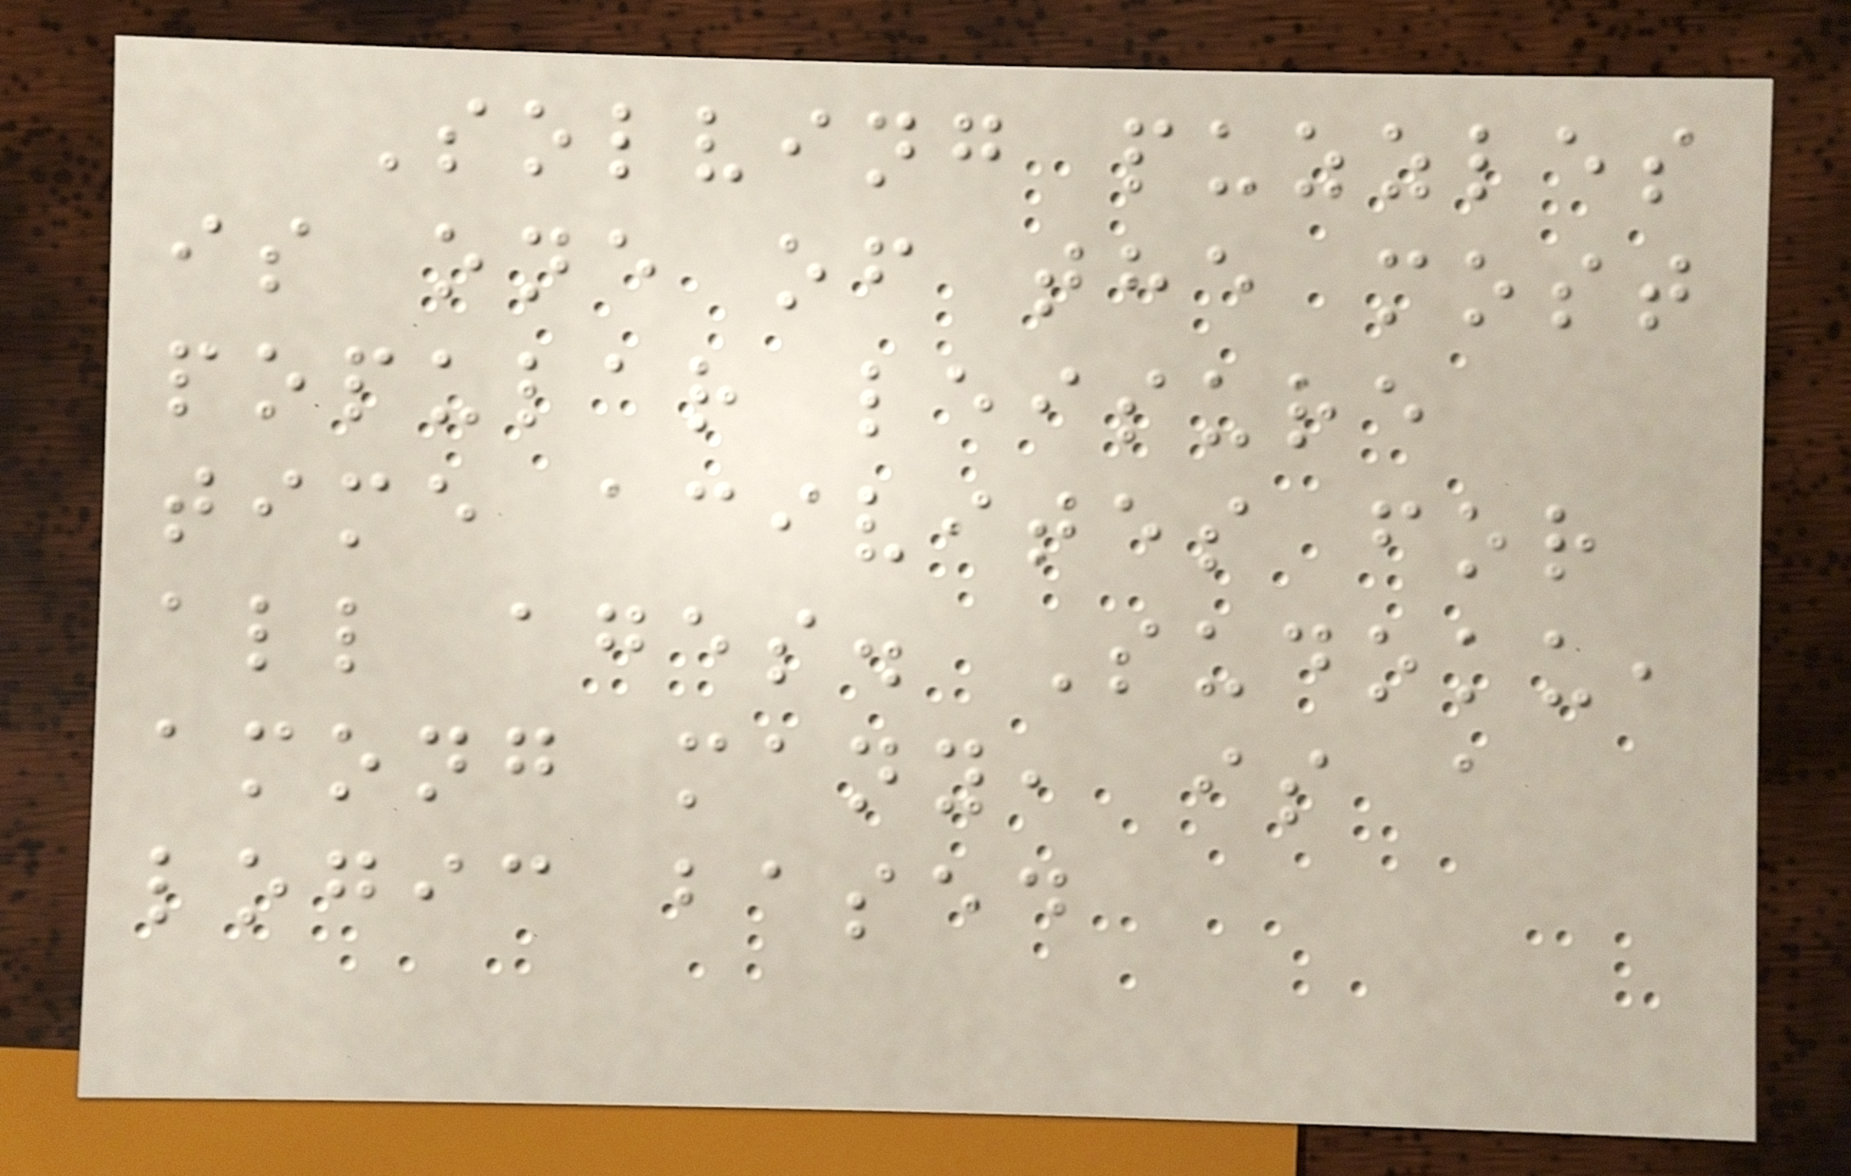Solving puzzles
is one of the most
popular leisure
time acivites for
all ages. Sudoku,
among many, is a
logic based
